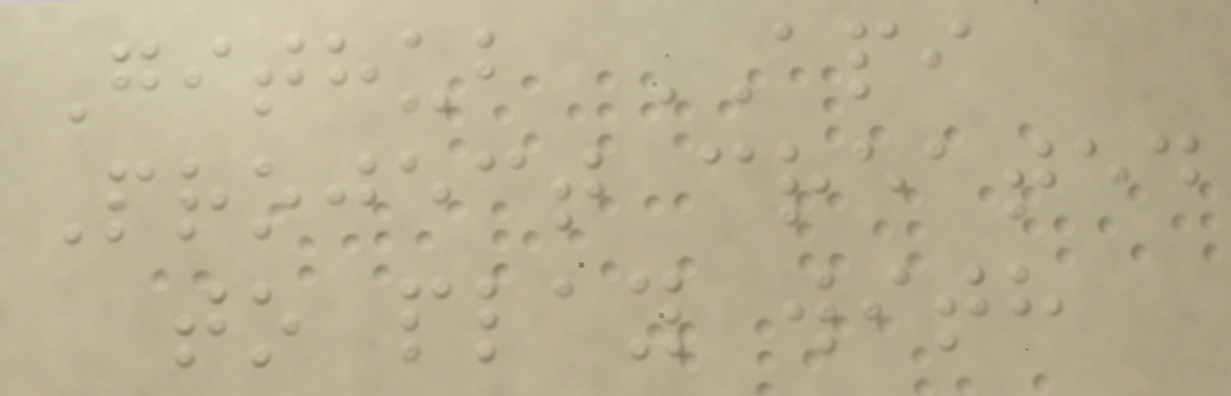Github API
Project created
to play with
